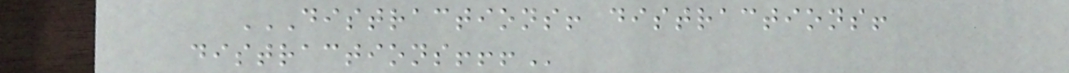DISTRACTIONS! DISTRACTIONS!
DISTRACTIONS!!!
